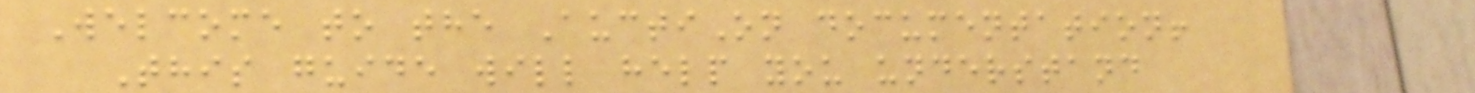Welcome to the AuctiOn documentation!
This guide will help you understand
